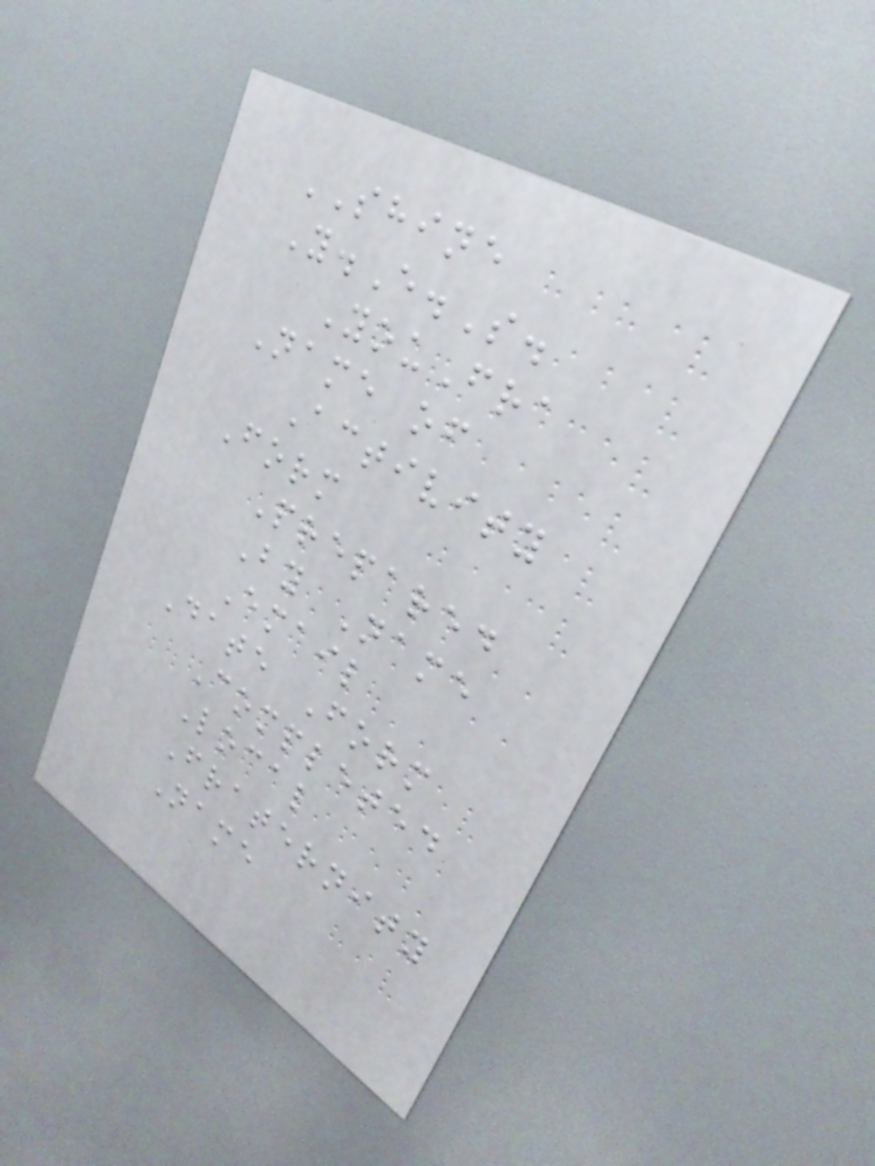SHINE
Y.E.S.
YouFra
Name of
Activity
Form
Prepared
By Name
Email
Date Form
Completed
Local
Fraternity
Name
